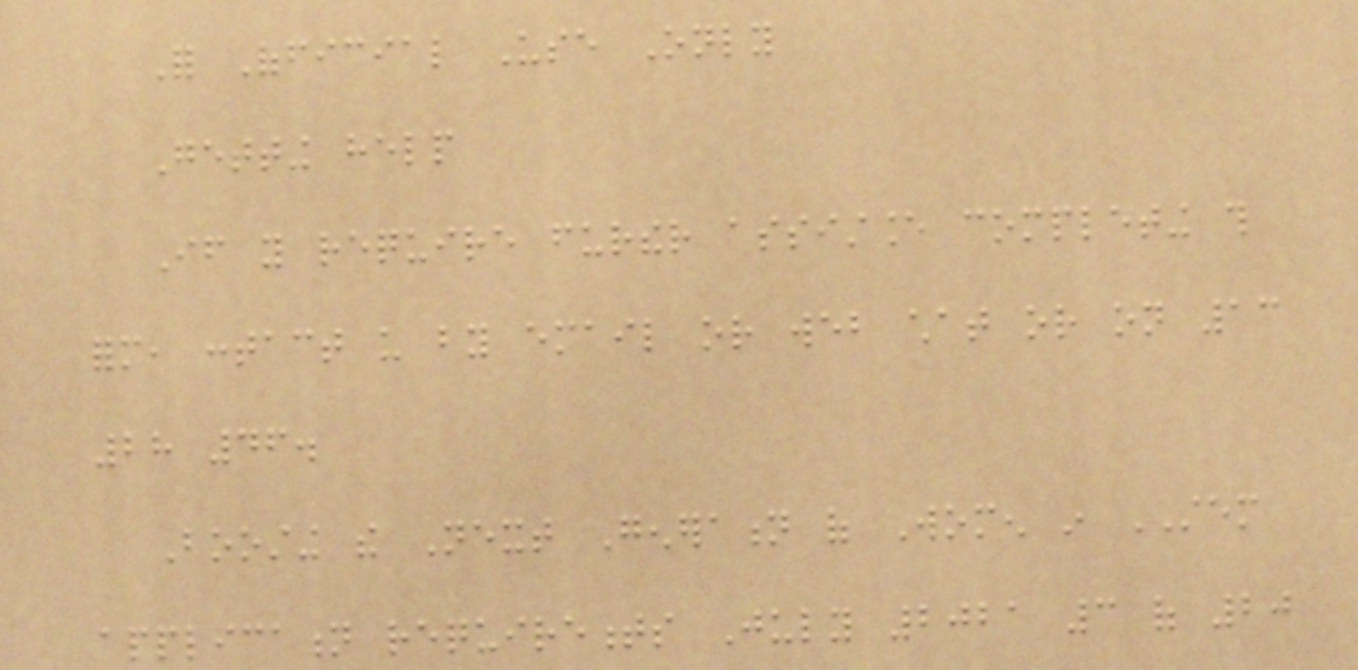For Official Use Only
Getting help
If you require further assistance completing this
form, contact us by email or web chat or on 13
28 46.
Boosting the Next Generation of Women in STEM
application requirements July 2021 3 of 20
